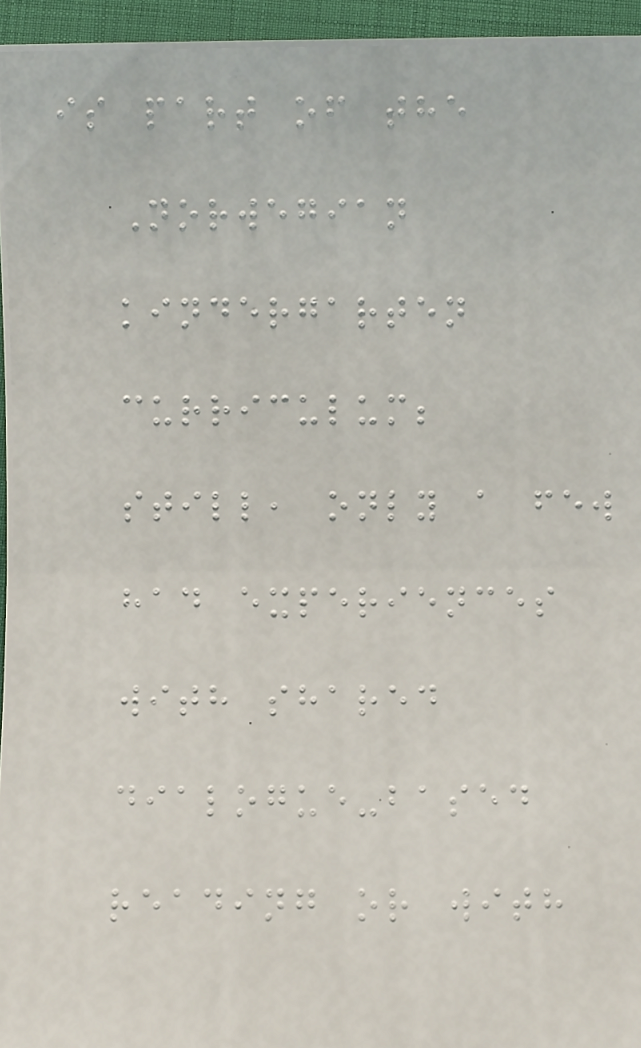is part of the
Norwegian
kindergarten
curriculum;
still, only a few
had experiences
with shared
dialogue-based
reading or with
